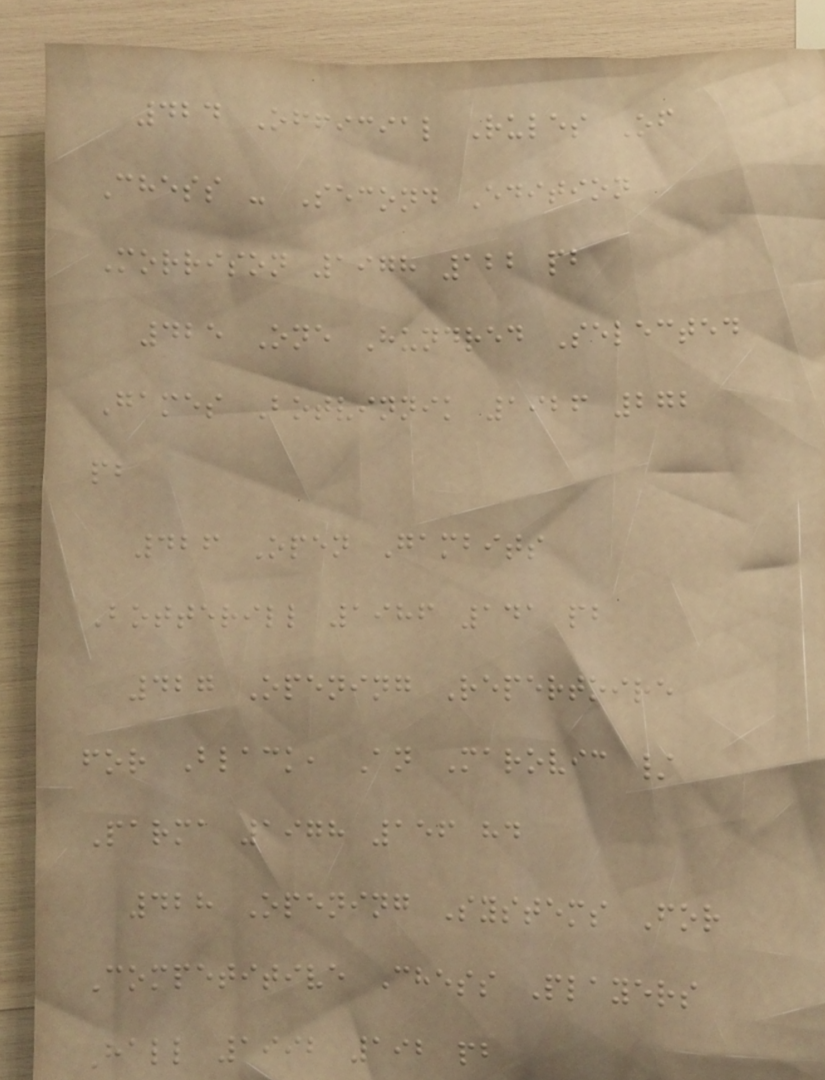424 Official Rules Of
Chess - Second Edition
Morrison 1978 122 pb
425 One Hundred Selected
Games Botvinnik 1926 272
pb
426 Open Gambits
Botterill 1986 141 pb
427 Opening Repertoire
for Black, An Marovic /
Parma 1978 156 hd
428 Opening Systems For
Competitive Chess Players
Hall 1992 192 pb
